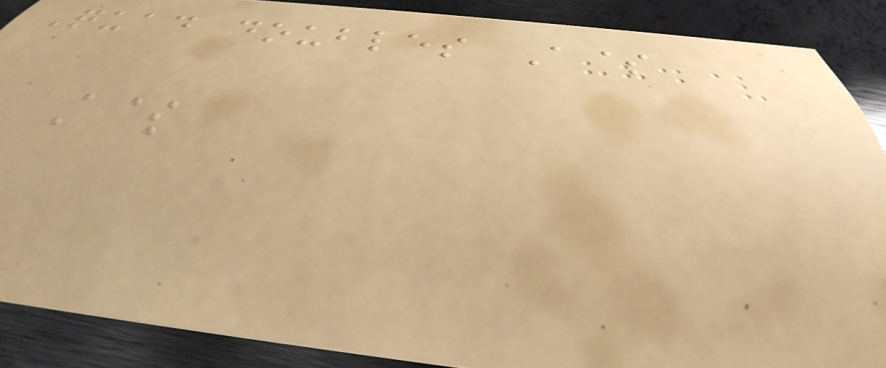Quad doubles A$
A$
